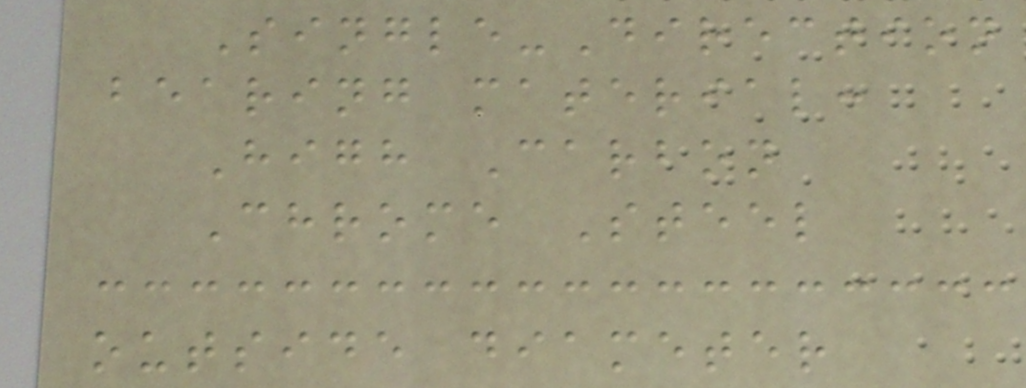Single-Direction
bearing material:
High Carbon
Chrome Steel
outside diameter
